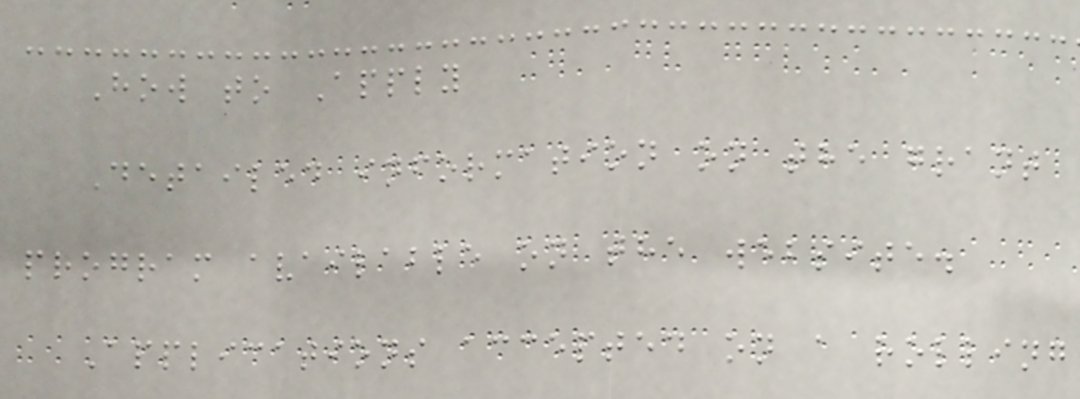How to Apply
Detailed information on the grant
program available on the website.
Applications accepted on a rolling
